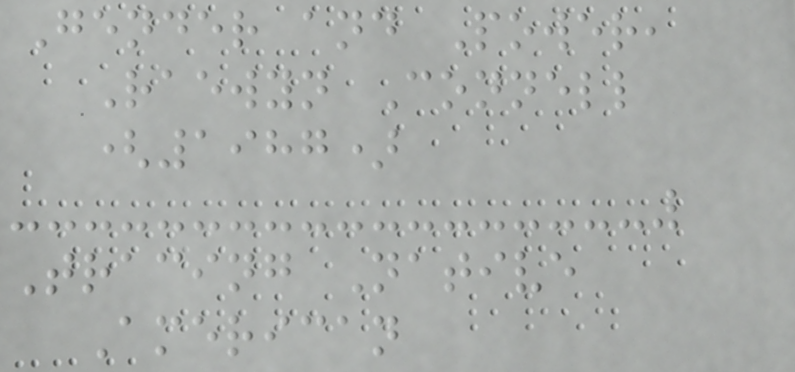Gender and Power,
Raewyn Connell
(1987)
Tracing Native
American
